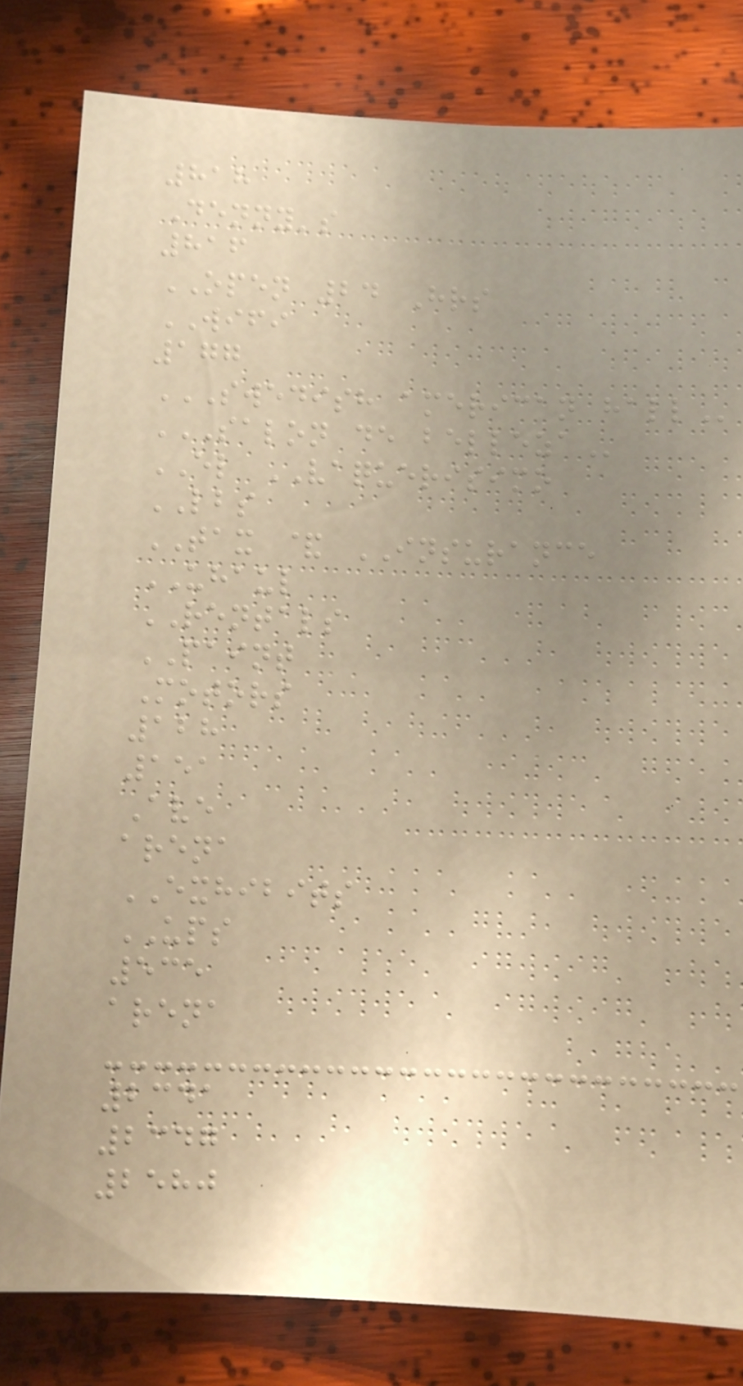818
Denny's
816
OPEN 24 Hrs
WIFI
177
SWEDISH AMERICAN HALL
SALON DE BELLEZA
EL VAQUERISIMO
LBS
TAX & INSURANCE
UHAUL
RENTALS
PAINT
Motors
128
151
Ave
arena
EXHIBITS
UPS
535
arena
2341
2347
2580
